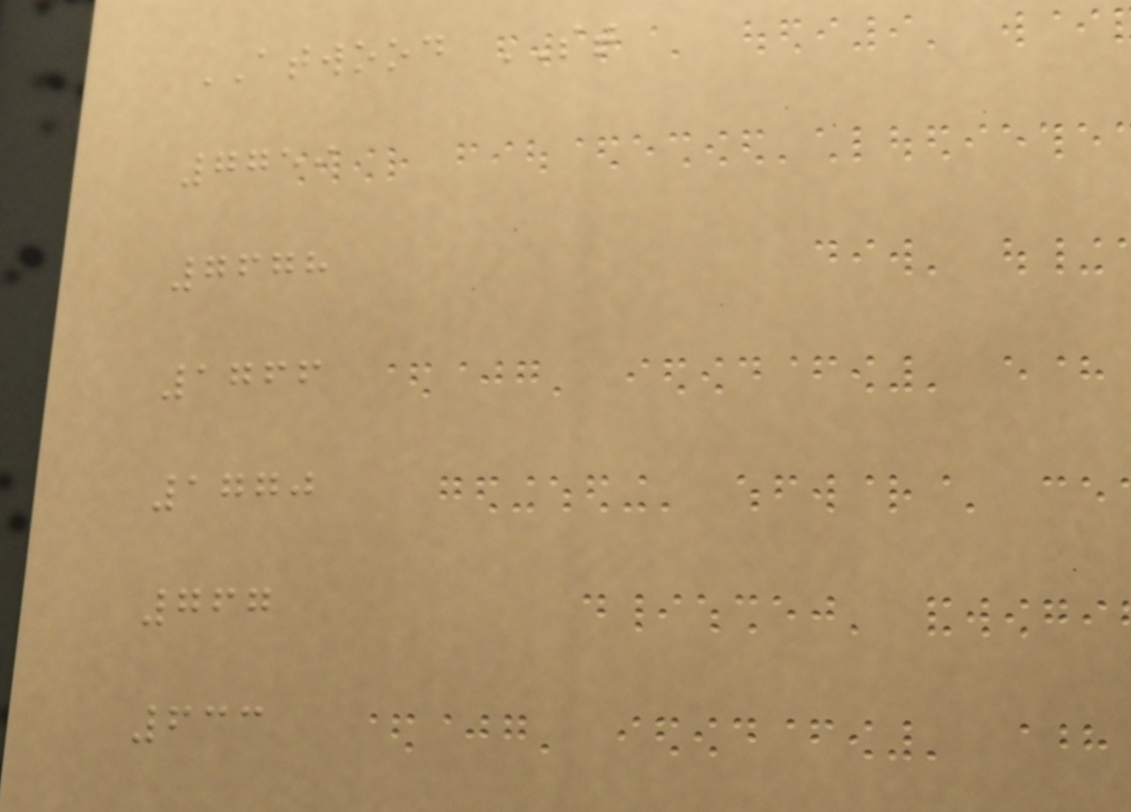ATWOOD ST
7759
7678
1766
1770
767
633
